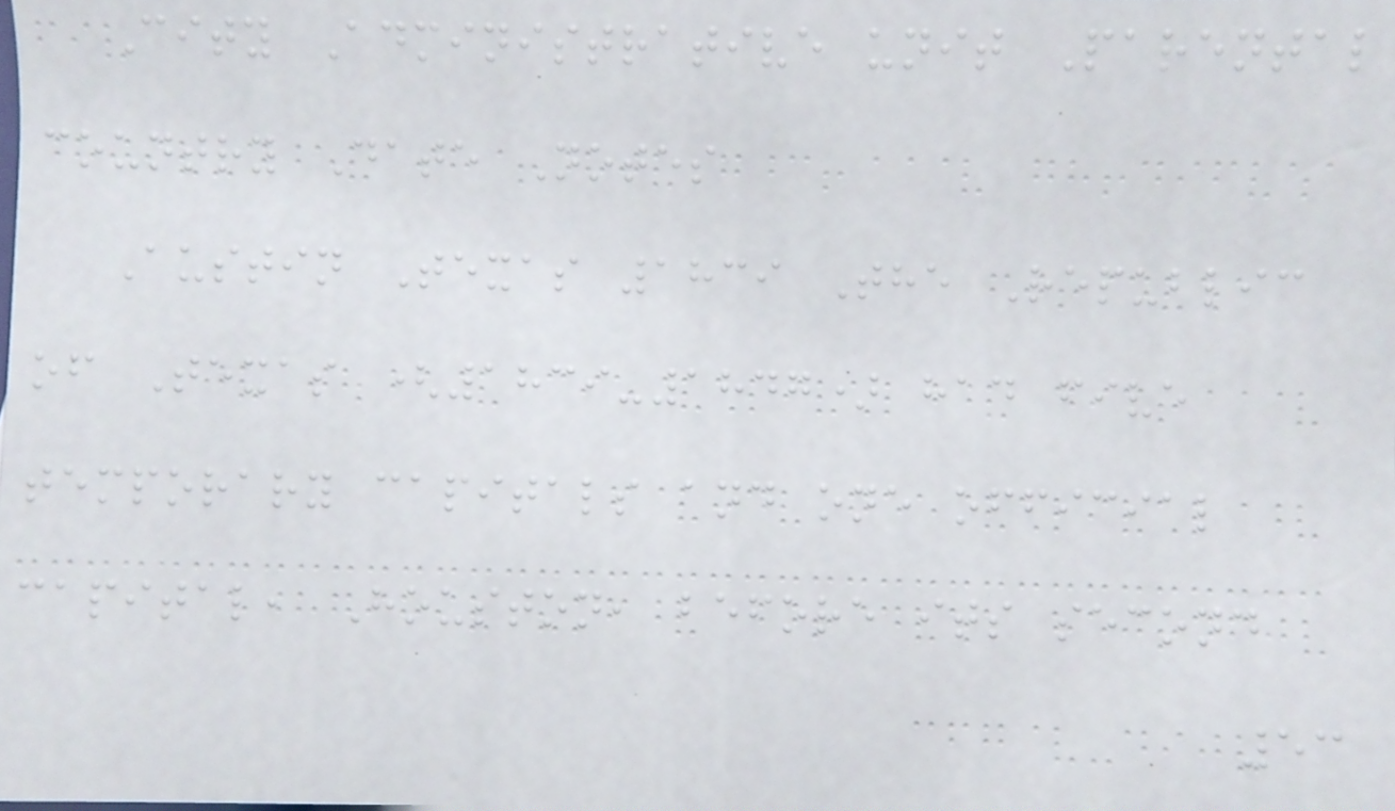City Administrative unit Parental
country Date Notes
Austin Texas 1839 The Republic
of Texas (1839-1847) had five
temporary capitals and one official
capital, Houston, before its second
53
